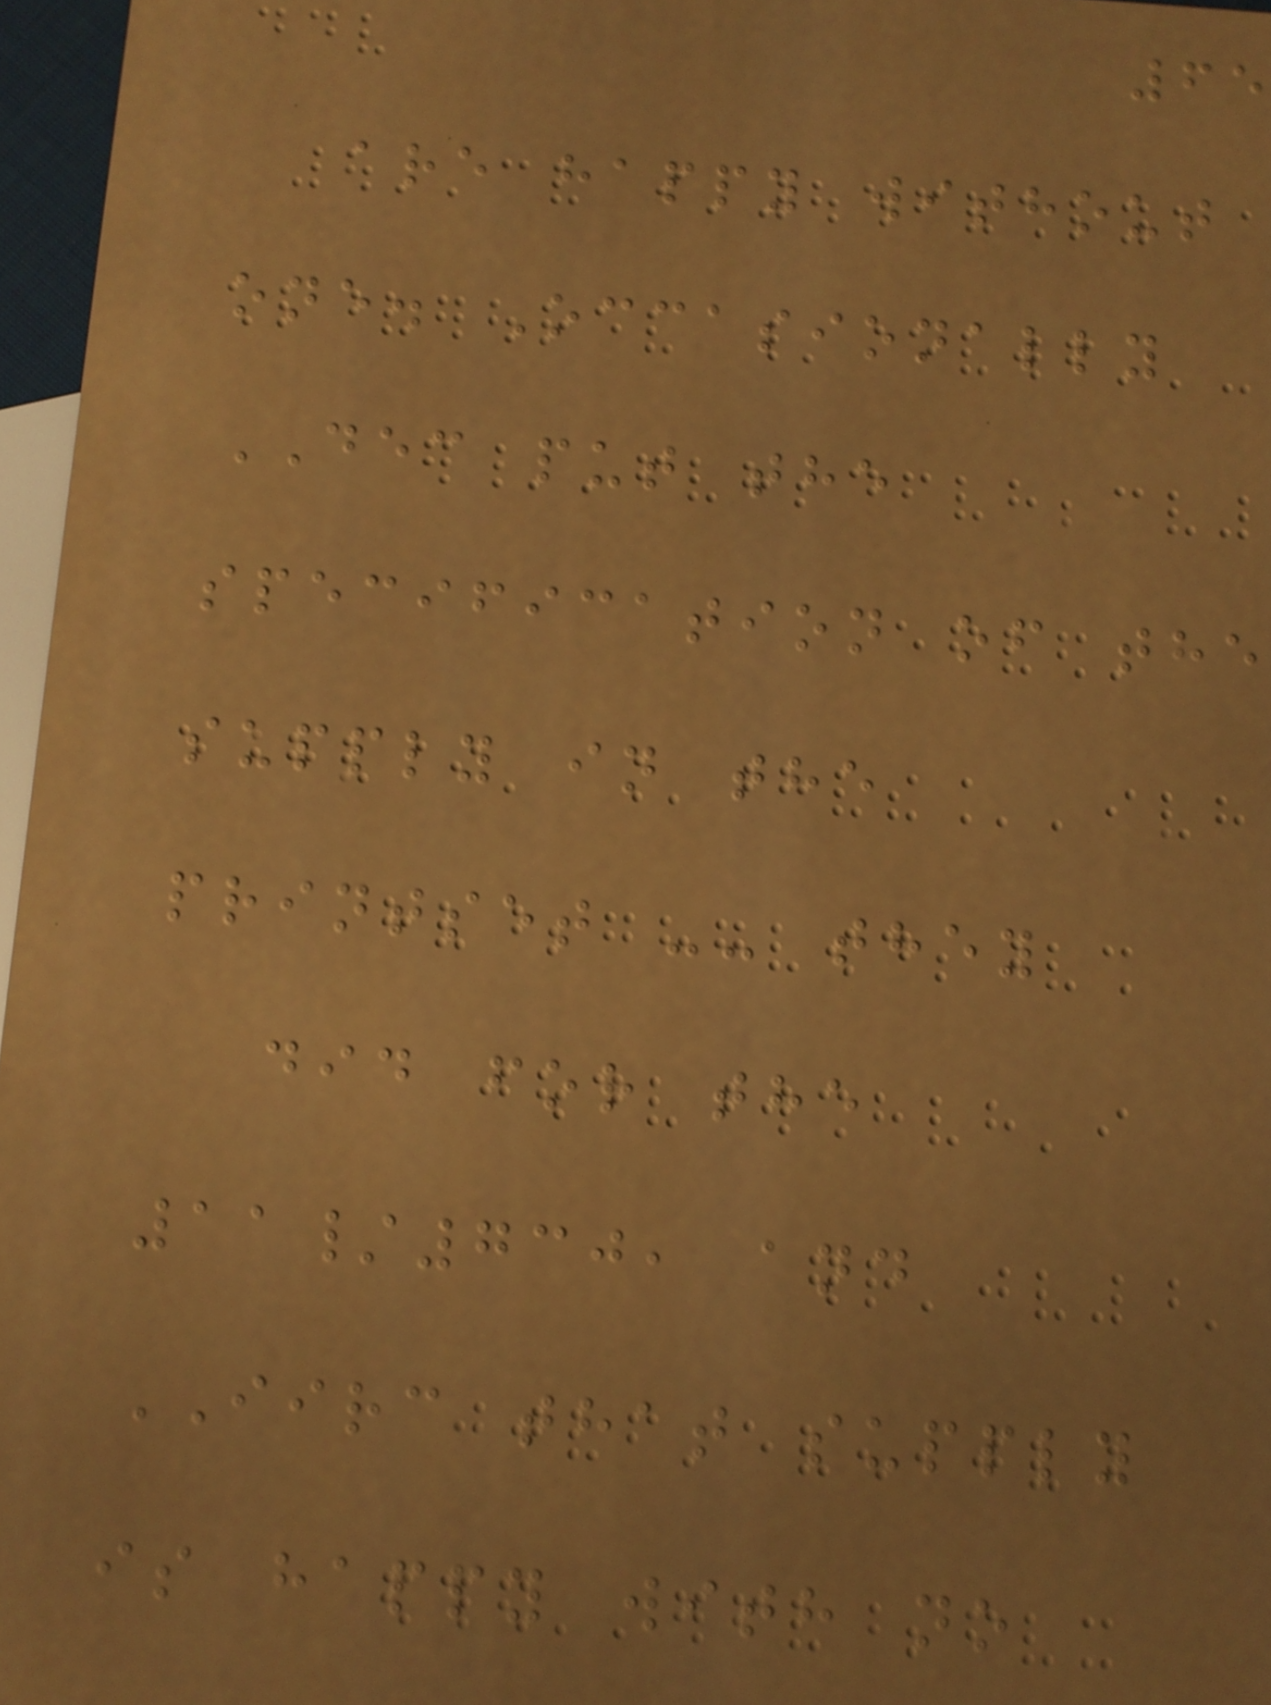65
are happy without
one. Occasionally
DEC put the
specification of the
supply in the
printset -- they
did for the
11/730, and
IIRC that supply
is happy with no
